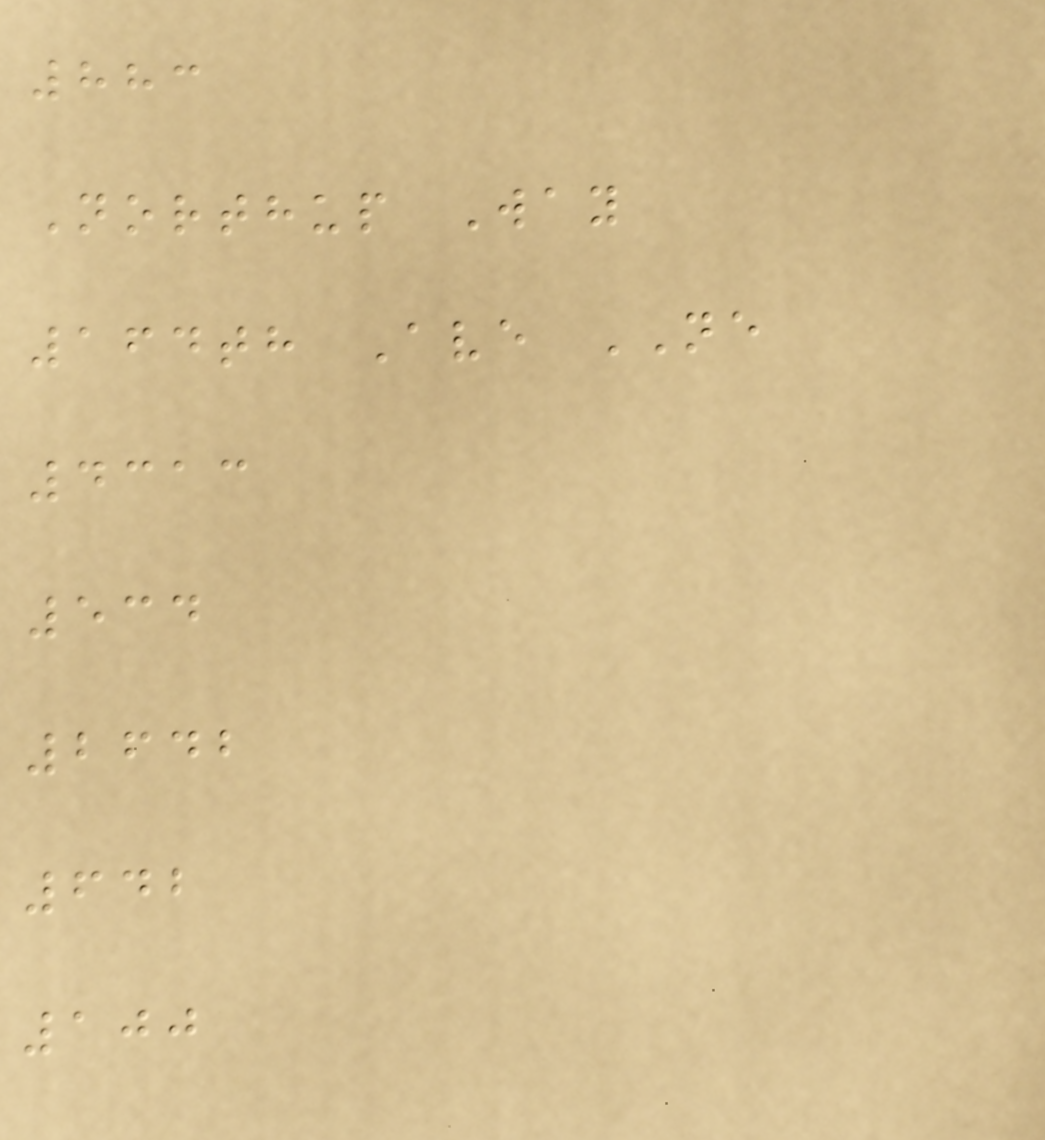883
Northup Way
164th Ave NE
4313
534
2642
642
100
